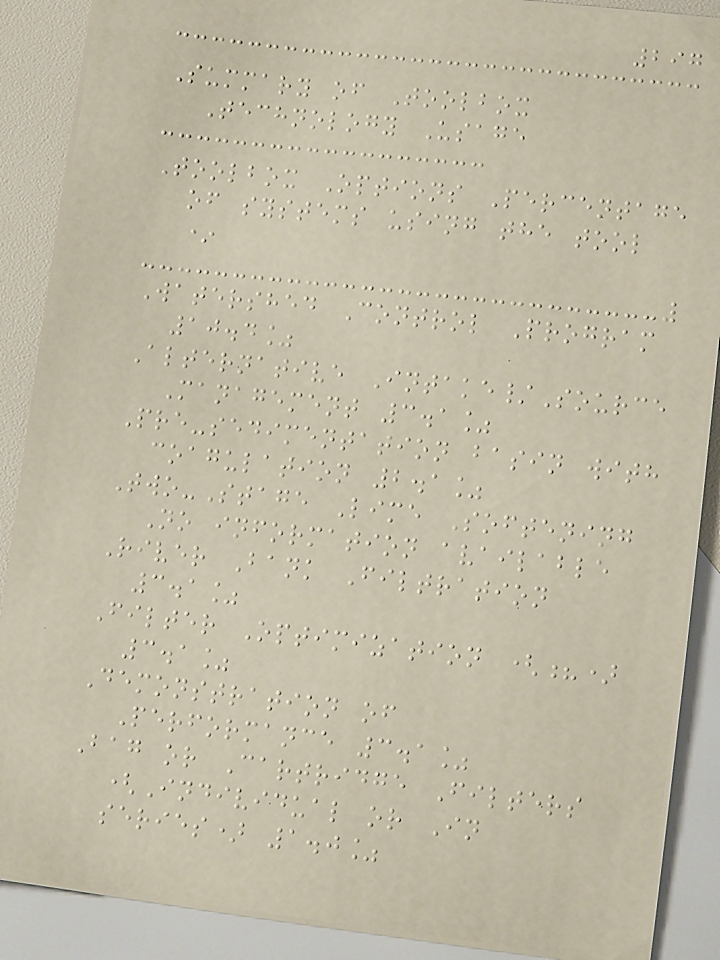297
Summary of Toolbox
Technology Usage
Toolbox Options Percentage
of systems using the tool
*
Watershed Control Program
10.4%
Alternative Intake/Source
Management 3.1%
Pre-sedimentation basin with
coagulation 2.1%
Two-Stage Lime Softening
No information available
River Bank Filtration
3.1%
Filter Optimization (?)
3.1%
Demonstration of
Performance 3.1%
Bag or Cartridge Filters
(Individual or In
series) 1.0%
